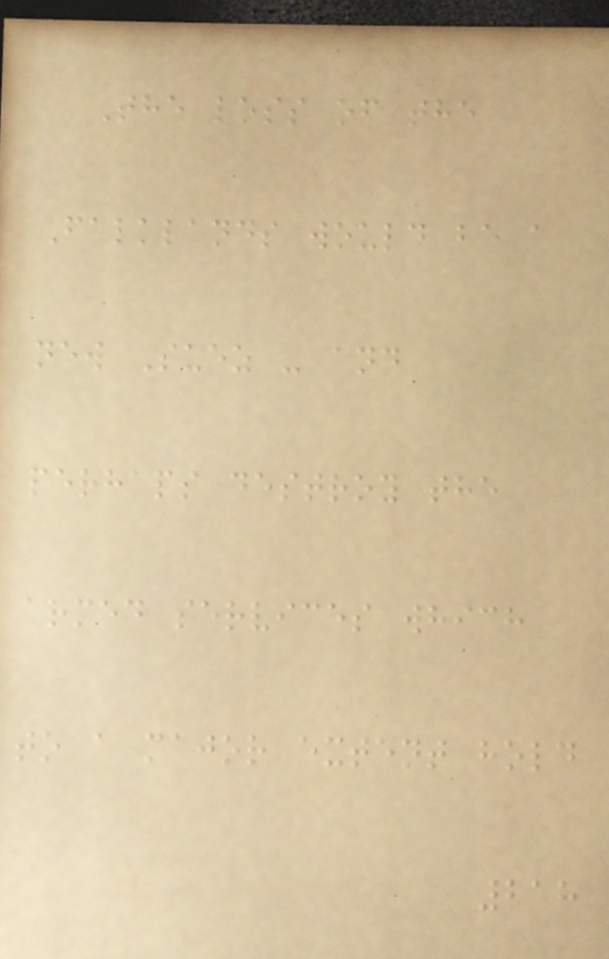The loss of the
Falklands would be a
new Suez - and
perhaps destroy the
armed services which
to a major extent hold
218
